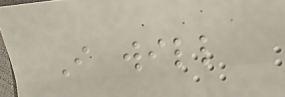I will
